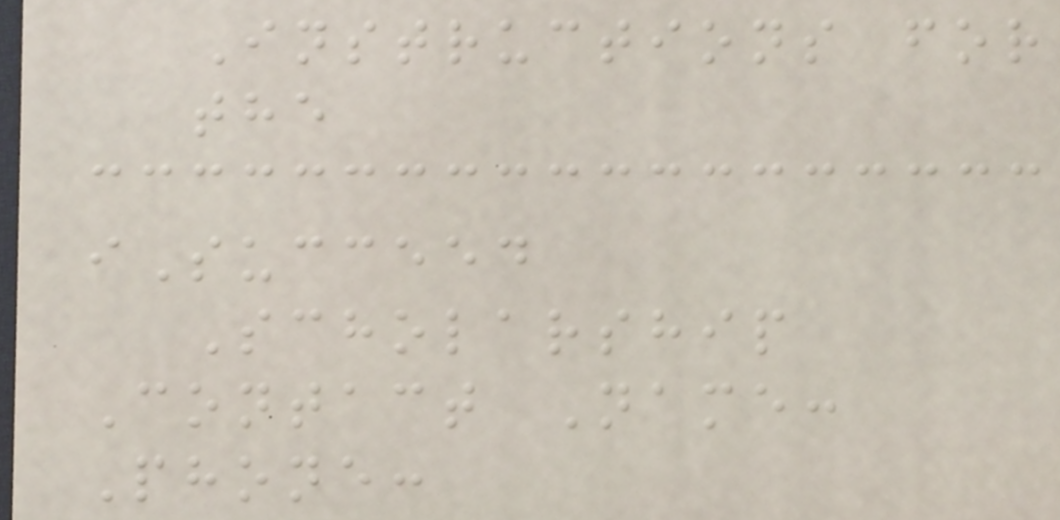Instructions for
the
iSucceed
Scholarship
Contact Name:
Phone:
